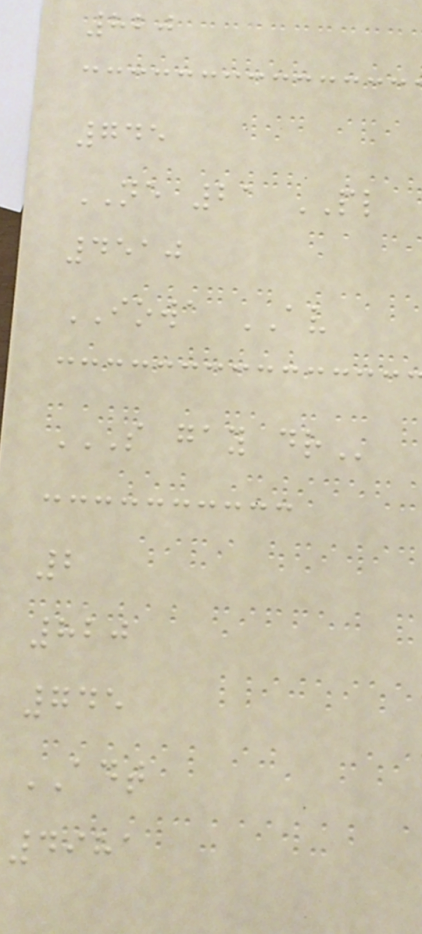820
745
NE 21 PL
4510
IOWA AV
S GAY DR
2
820
745
ADT
4981
